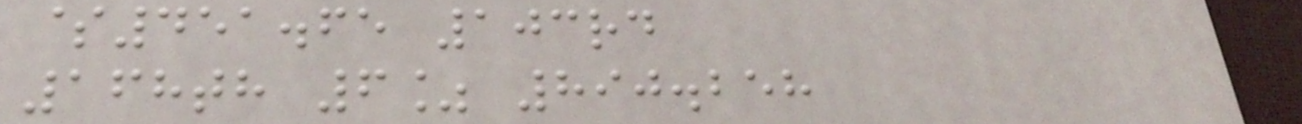$451.65 103rd
168th 6% 890.258
